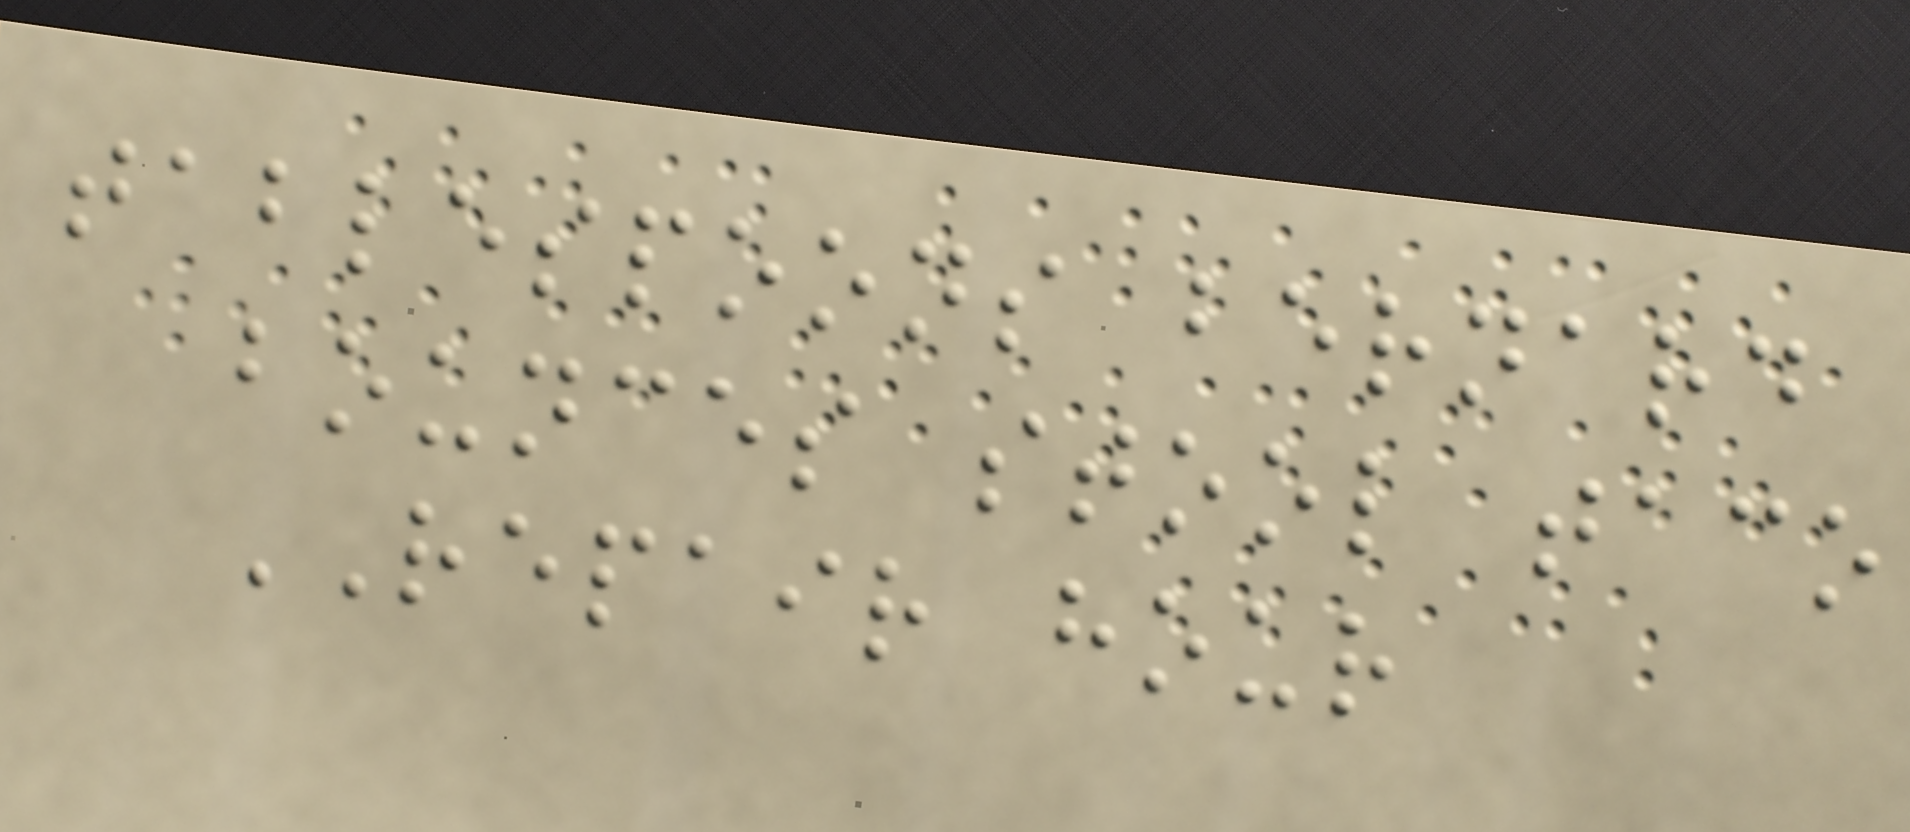tablespoons bernard
bounces stool taco
REPAIR hour
